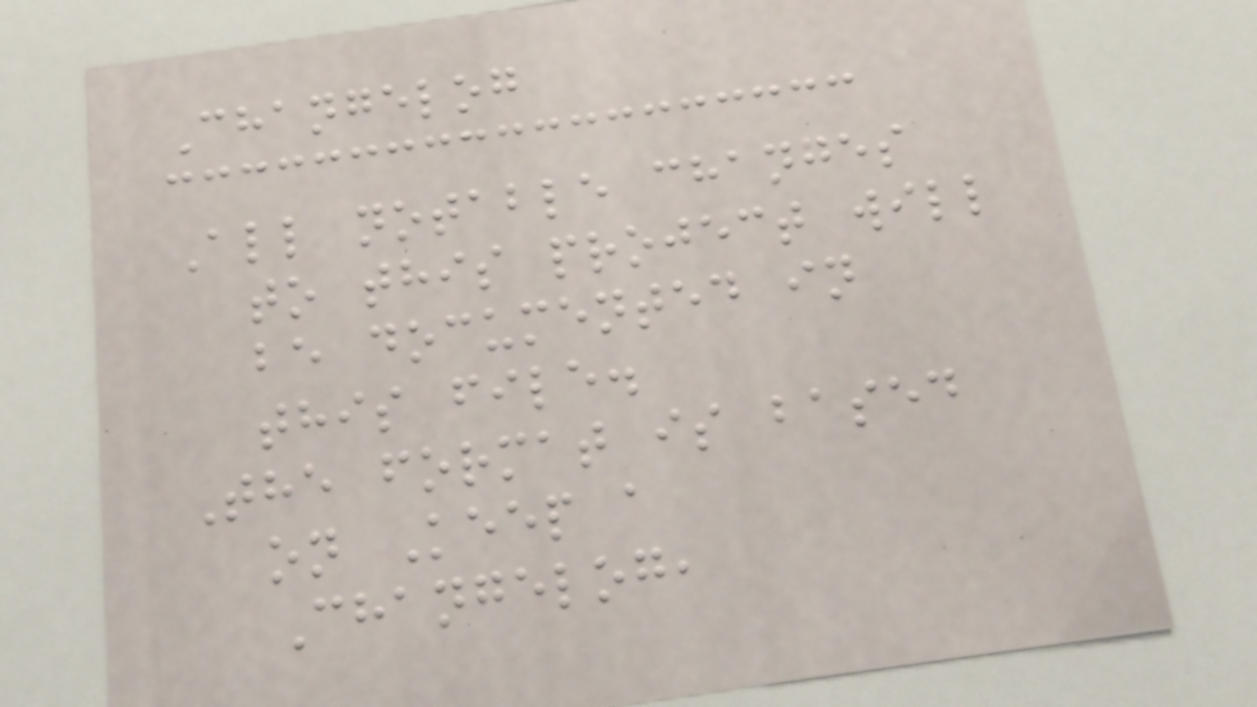Changelog
All notable changes
to this project will
be documented in
this file.
The format is based
on Keep a
Changelog,
